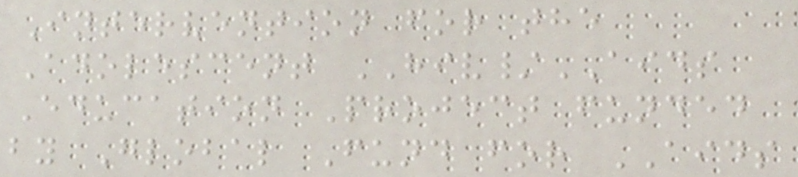Intervention for the
Adolescent HIV/AIDS
Education Project funded
by Global Fund for AIDS
